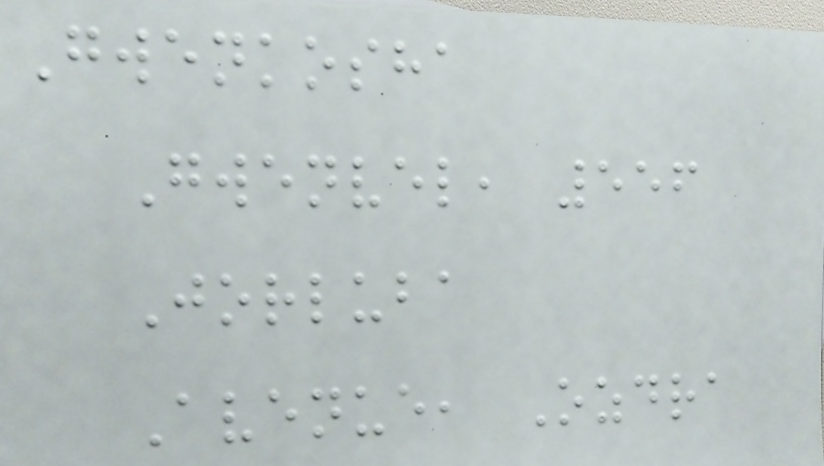Gwenkosha
Gwenvel, 556
Jorluba
Avenue, Ozdra
